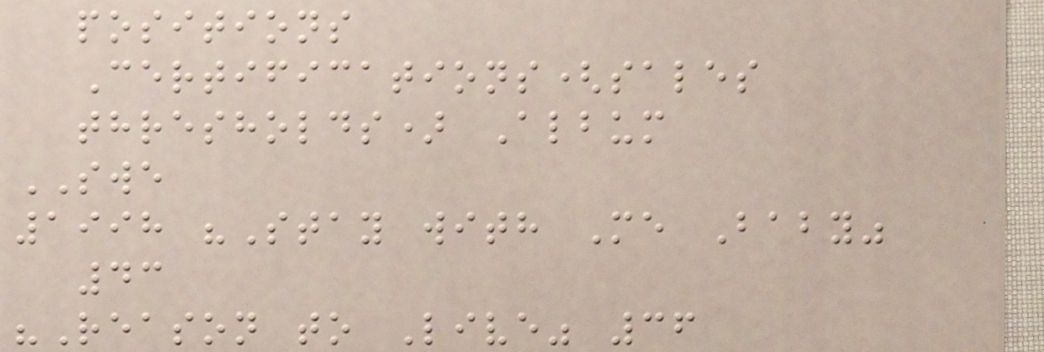positions
Certifications(sales
thresholds) Album
SWE
1998 "Stay with Me Baby"
43
"Reason to Live" 36
